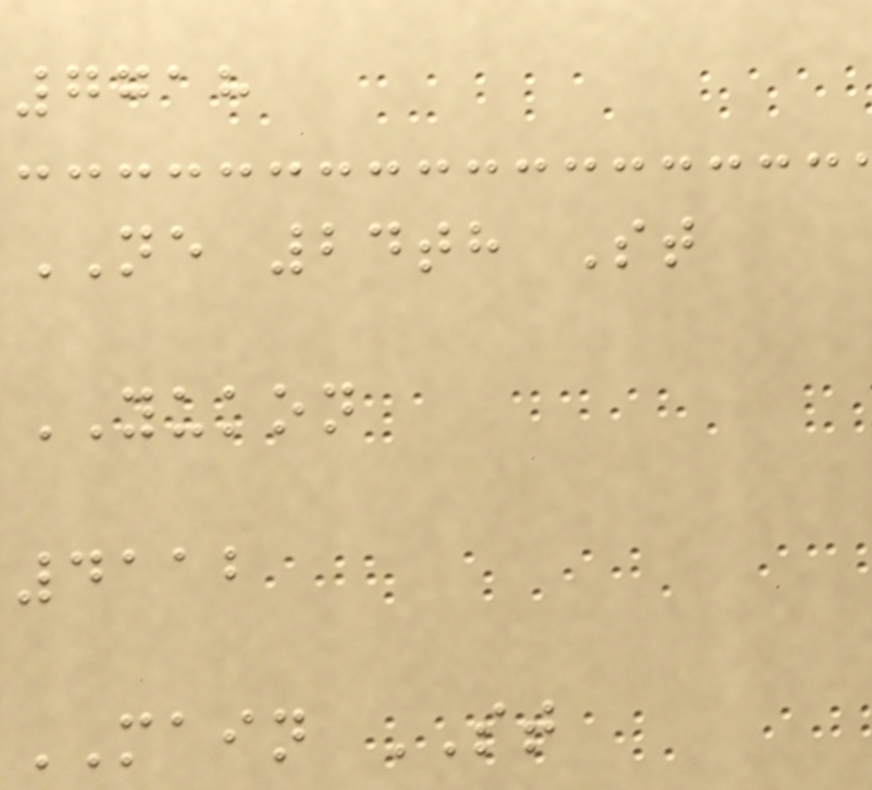7718
NE 24th St
YUKON
4112
MAIN ST
